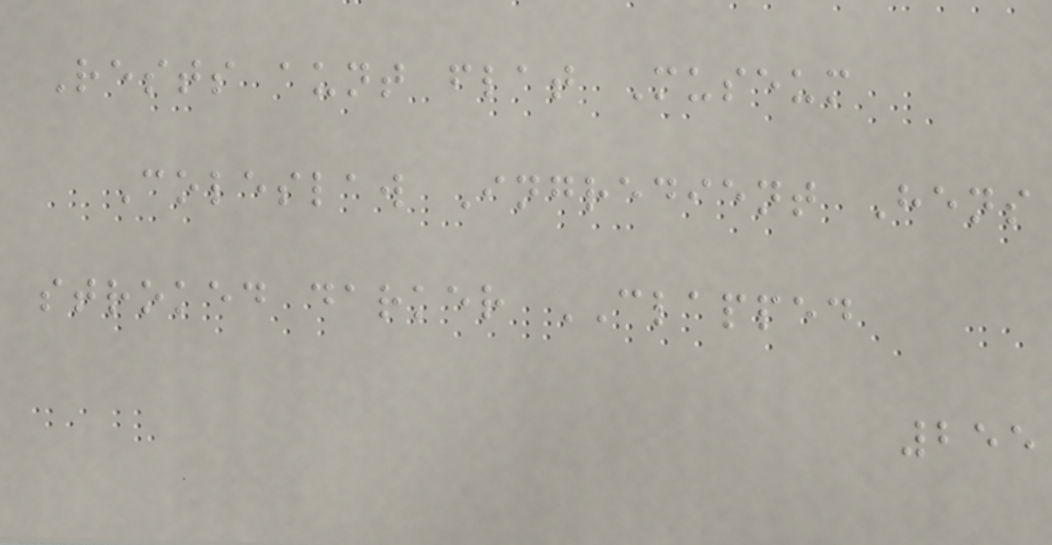Rests aunt flat Museum
Coleslaw Ingredient Hens
stroked darker CLAPPED
255
